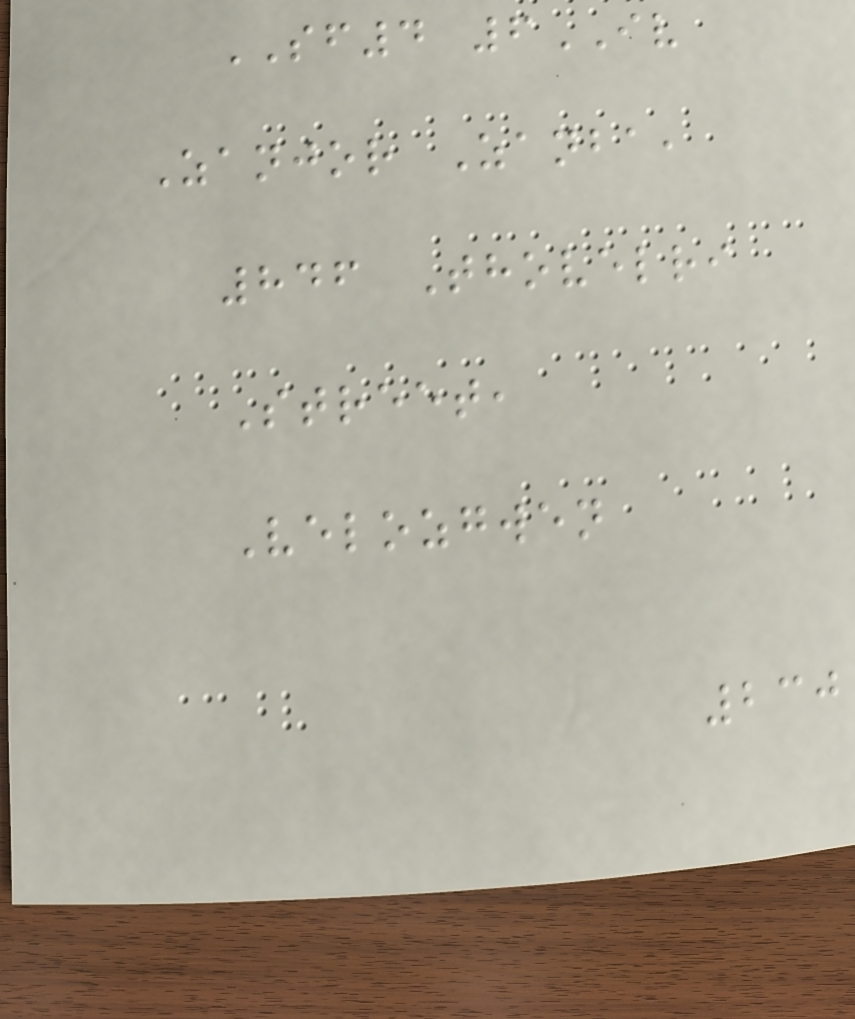SF4 6IV
Zanjor Zanba,
846 Thovelri
Street,
Velozgwen
230
